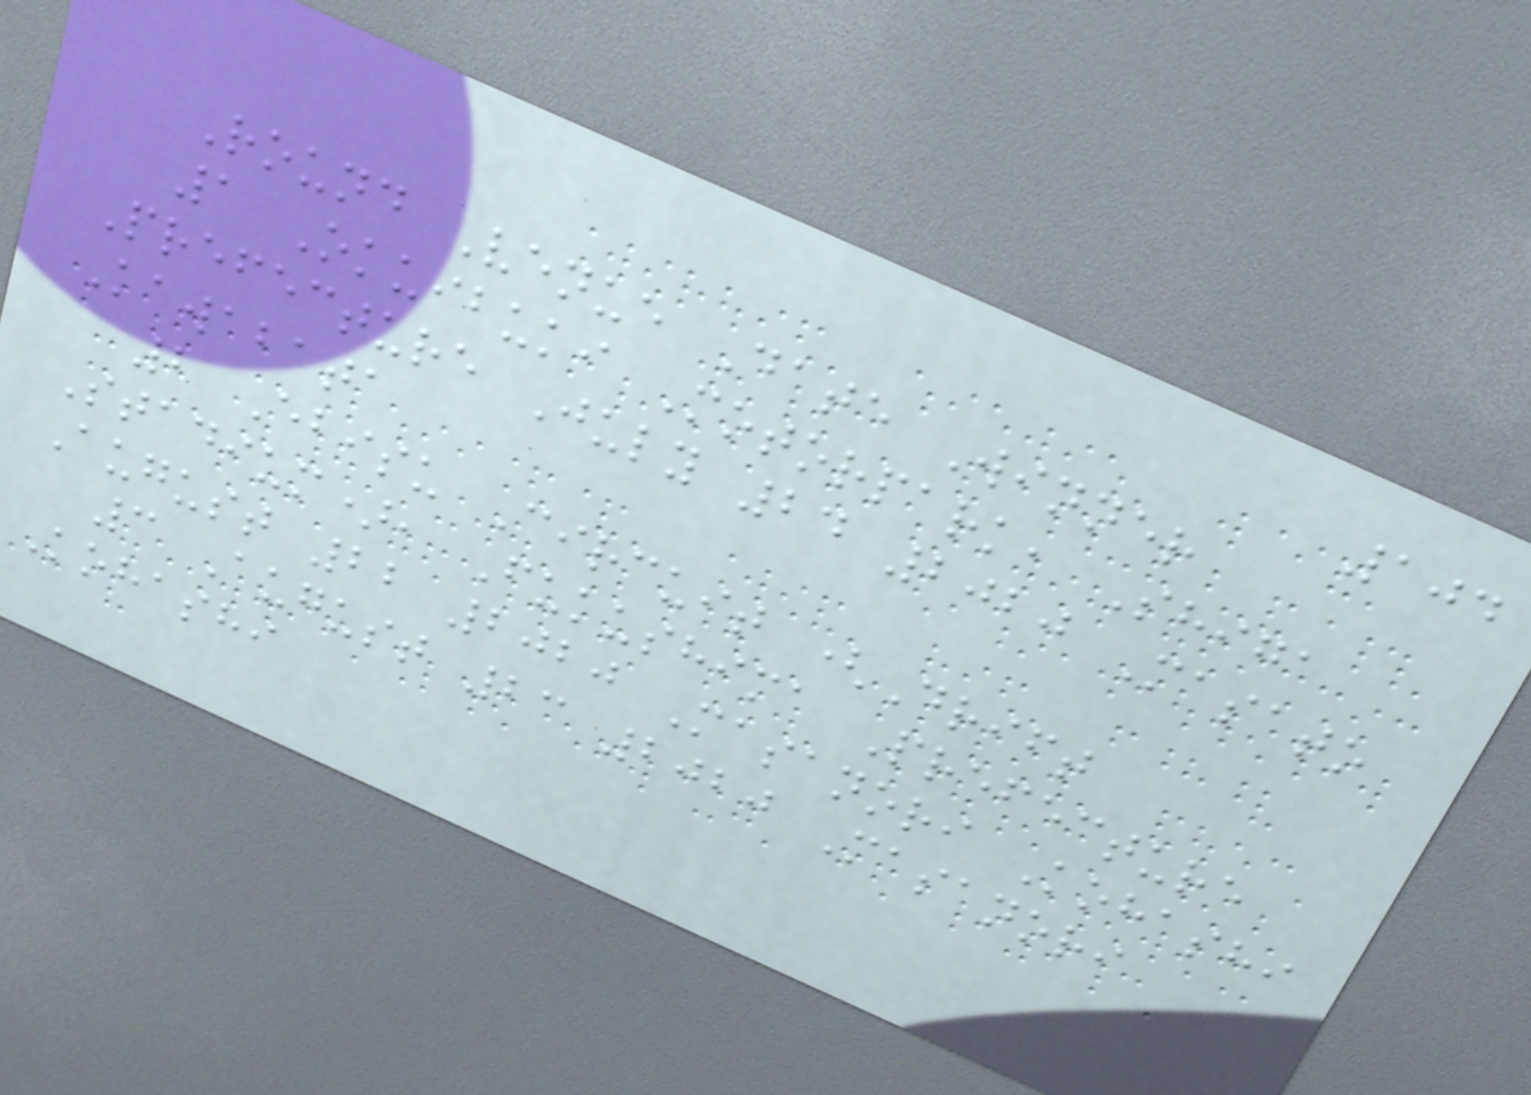104
Round Venue Date Winner
1 Okuibuki Motorpark, Shiga
Prefecture July 24 2020 Masato
Kawabata
2 Ebisu Circuit (Drift
Stadium), Fukushima Prefecture
August 22 2020 Masanori Kohashi
3 August 23 2020 Masanori
Kohashi
